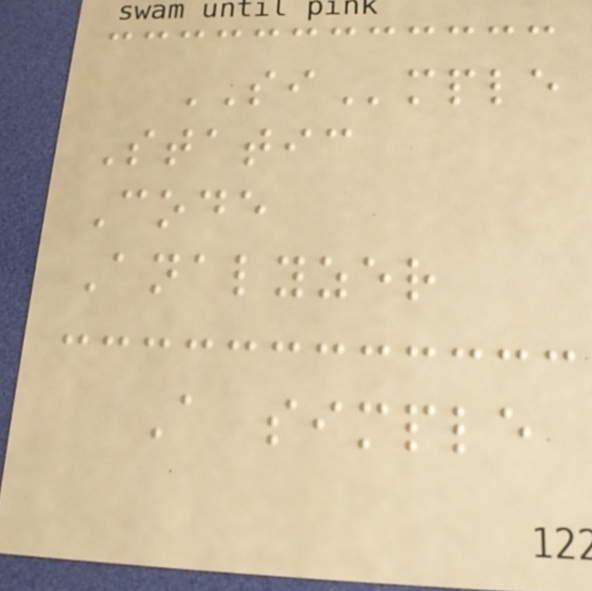SImple
Static
Code
Analyzer
A simple
